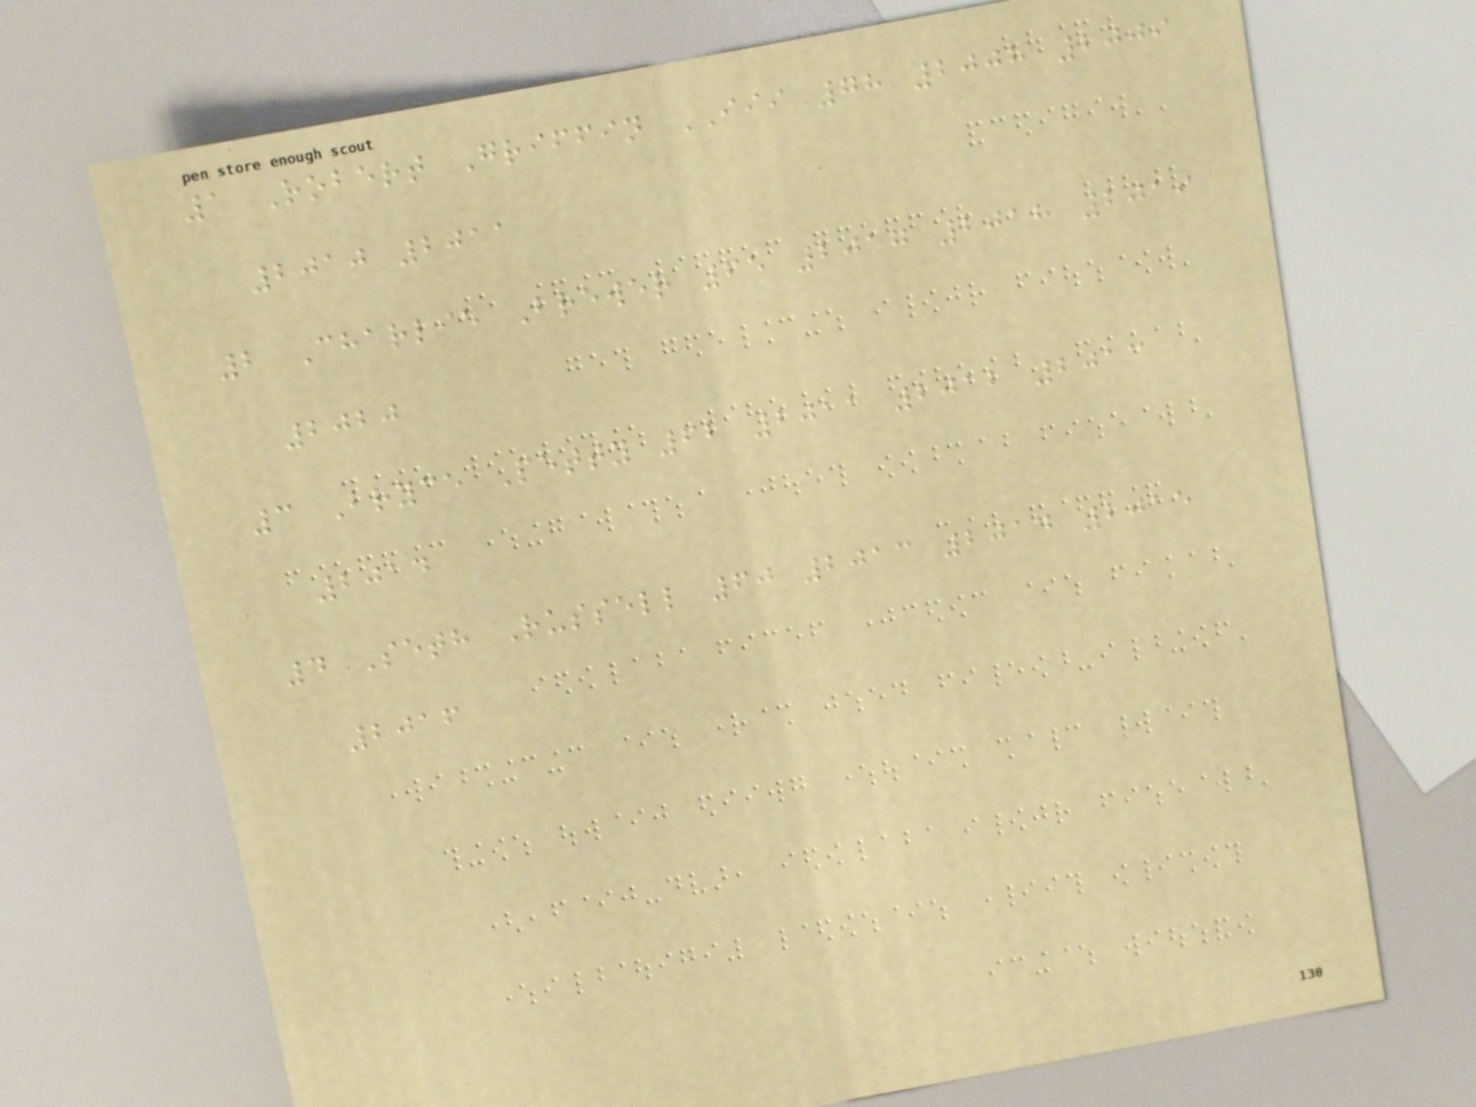1 Robert Griffin III 78 2008 2009
2010 2011
2 Charlie Brewer 65 2017 2018 2019
2020
3 Bryce Petty 62 2011 2012 2013
2014
4 Seth Russell 60 2013 2014 2015
2016
